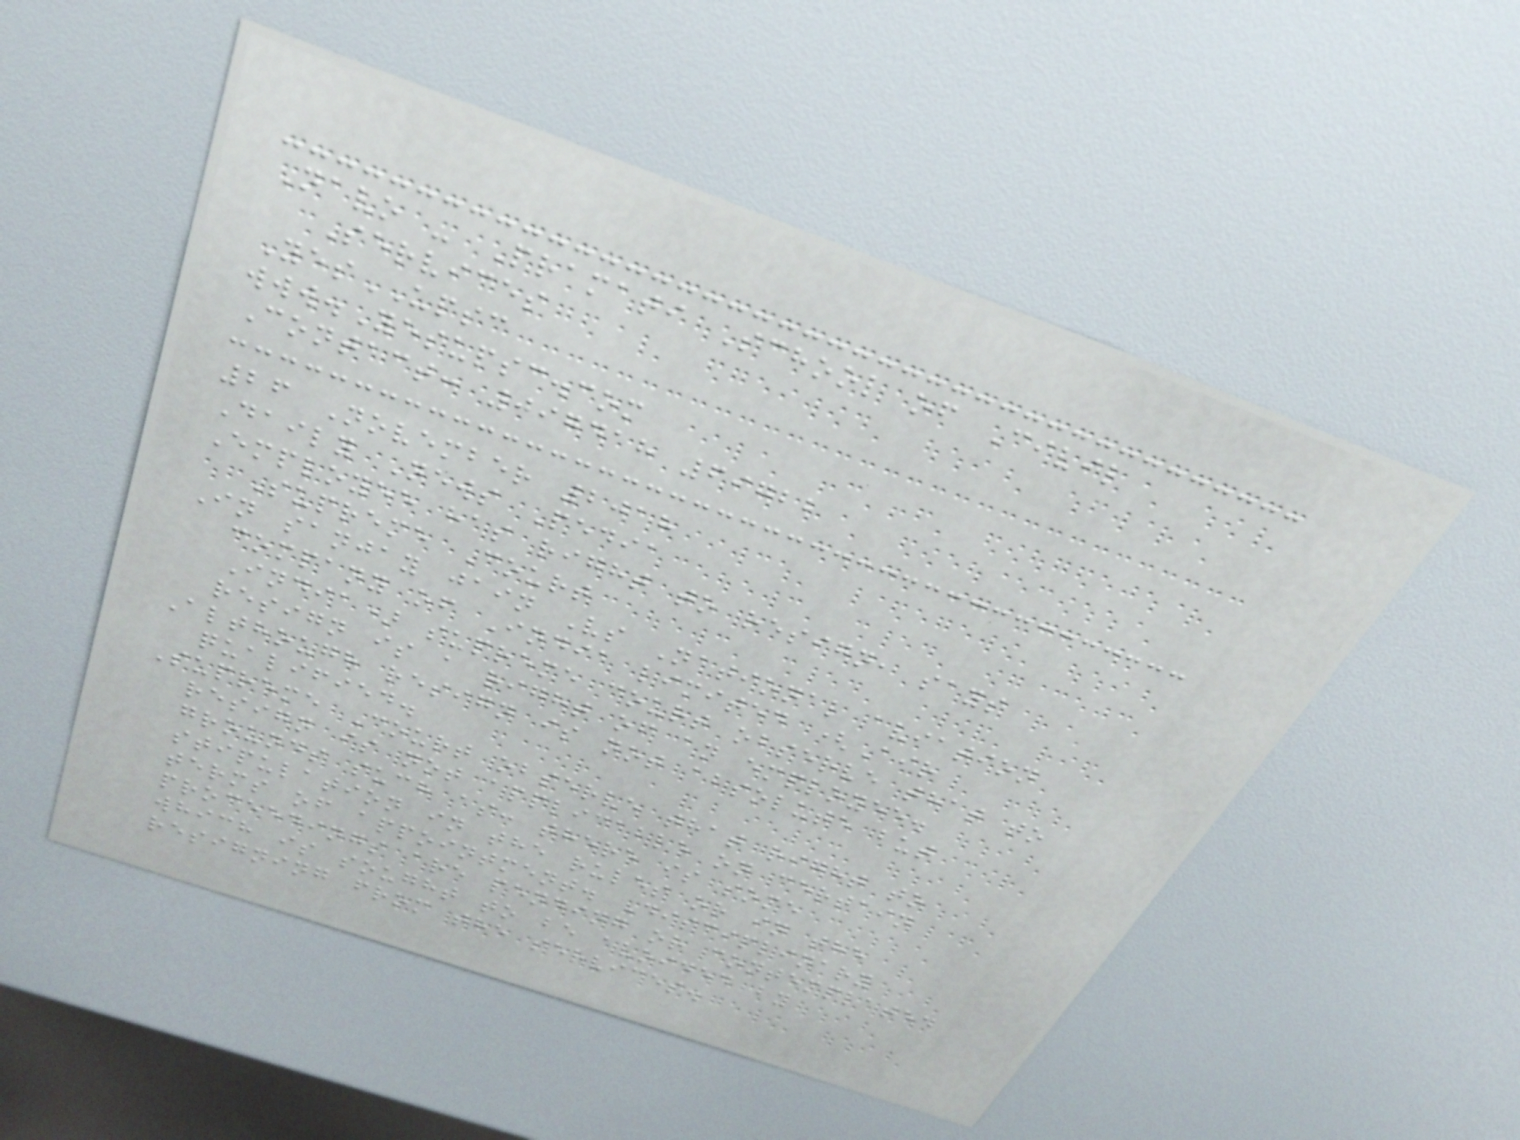Navo - Pramati School of Civil
Services
YesUPSC
www.Yesupsc.com
Contact: 097418 69722
26 November 2018
Daily News Pedia
Employee has right to resign, says
Supreme Court
In sanjay jain Vs National aviation
company of India limited (Air
India) supreme court observe that to
resign is a right of an employee.
Although resign is not absolute but
qualified.
Supreme Court observe that right to
resign is not applicable on certain
grounds such as: there is some
stipulation in the rules or in the
terms of appointment. Disciplinary
proceedings are pending or contemplated
which is sought to be avoided by
resigning from the services.
